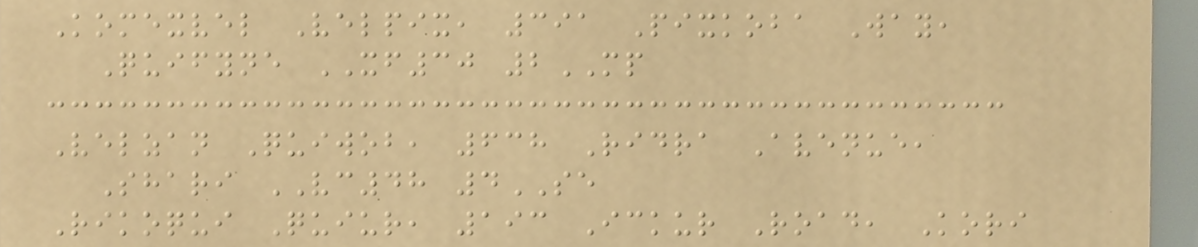Komexvel Velpix, 391 Pixkoba Way,
Quifyne XF30 2MP
Velzan Quiwob, 638 Ridra Avenue,
Shari VC48 4SE
Rikoqui Quiur, 193 Ickur Road, Kori
